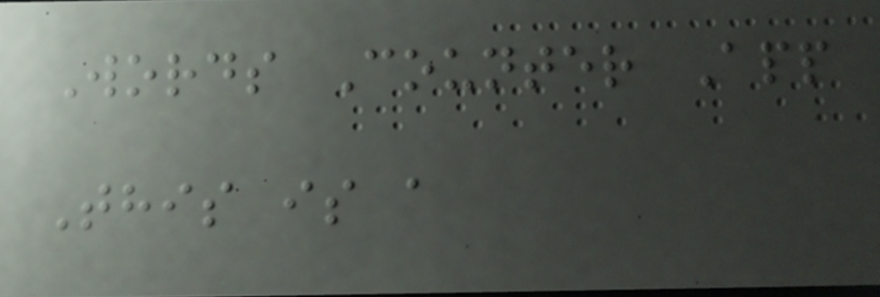Words Counter App
This is a
